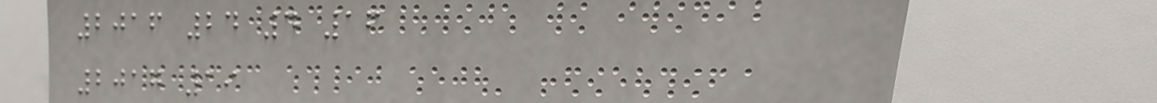2016 24 4 16
2017 19
